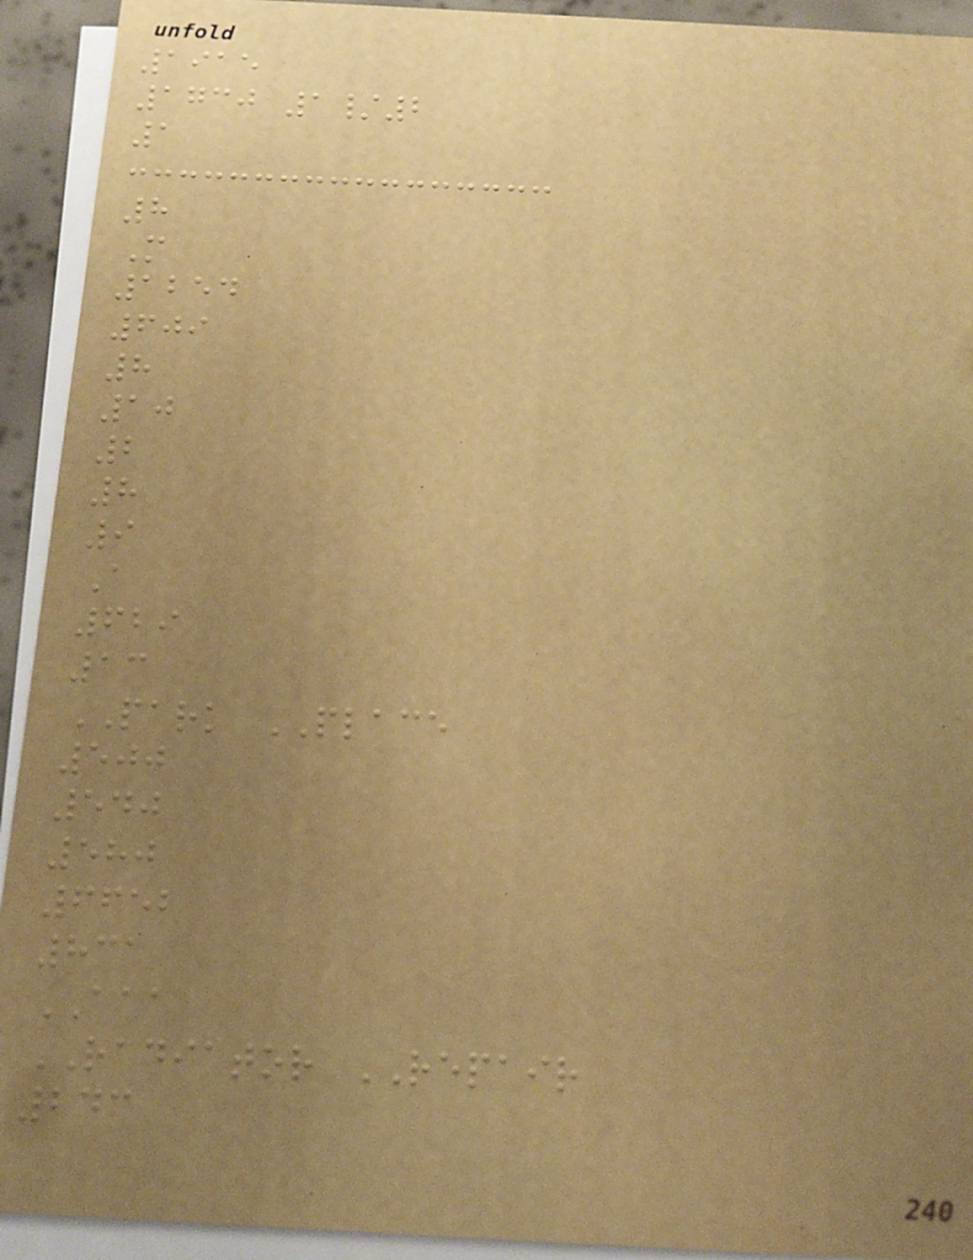1915
1730 1/2
1
8
M
1254
609
8
10
2
8
9
A
629
13
PARK PLACE
500
540
580
6652
831
AAA
RADIATOR REPAIR
243
